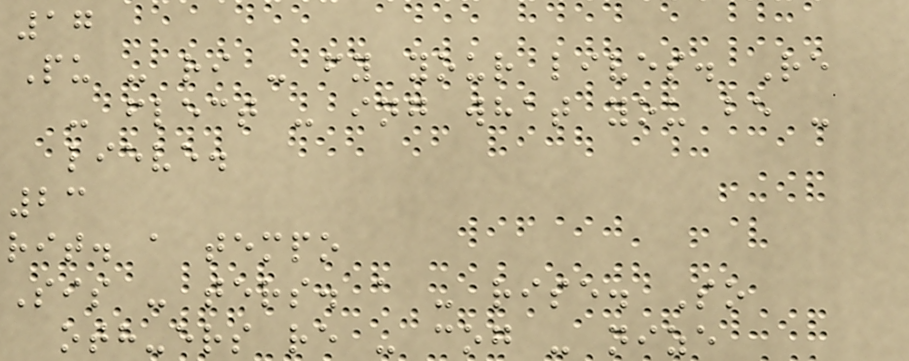17
Pu - ri - fy your lives. Re
- flect - ing what you be -
lieve.
23
rit. a tempo
Sis - ters. a - rise. So
oth-ers re - cog - nize
